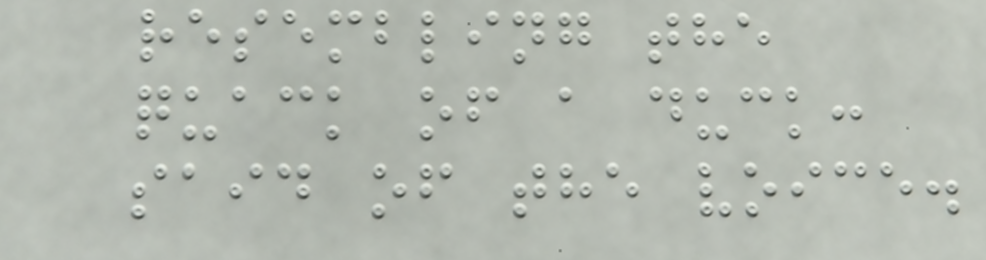resembling the
quack of a duck:
said of the voice.
